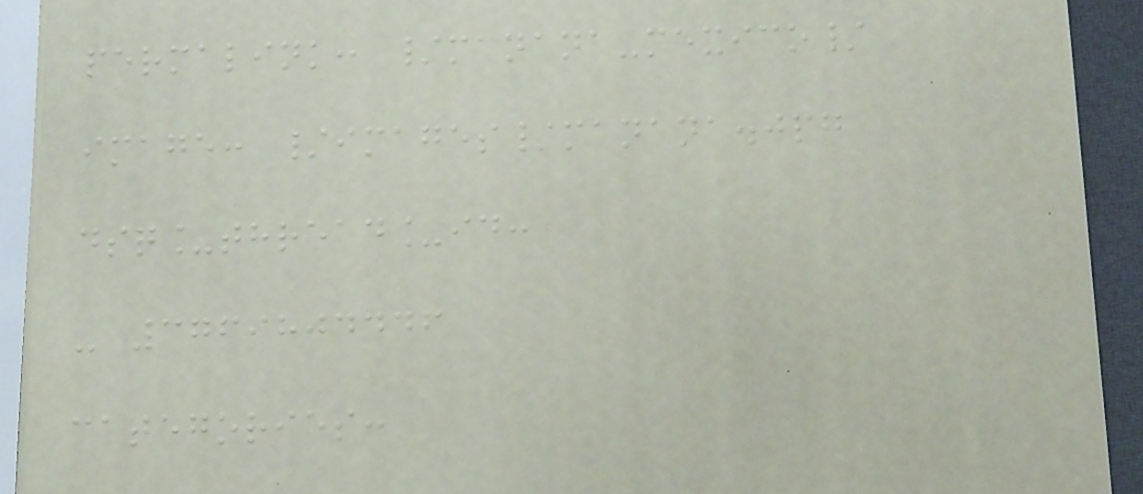permalink: /manana-mexico/
image: /images/manana.jpg
dsq_thread_id:
- 3769804446
categories:
